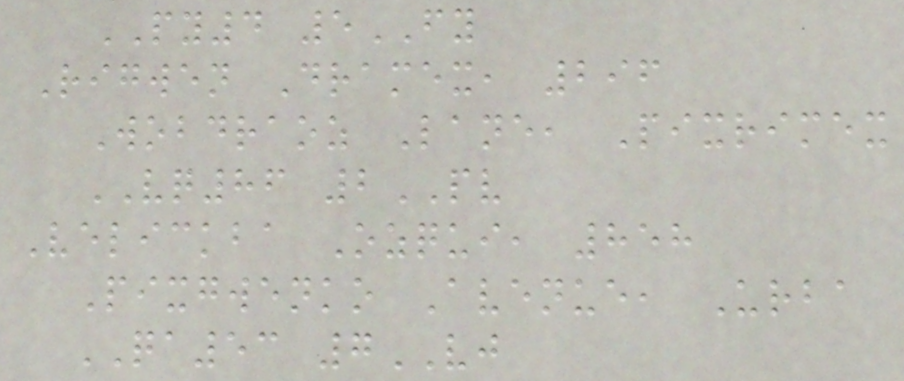PY4 5FY
Rigwen Dramex, 296
Wobdraoz Lane, Pixrimex
VQ86 2PV
Velickba Ozqui, 858
Pixgwenko Avenue, Urba
QA53 7VJ
